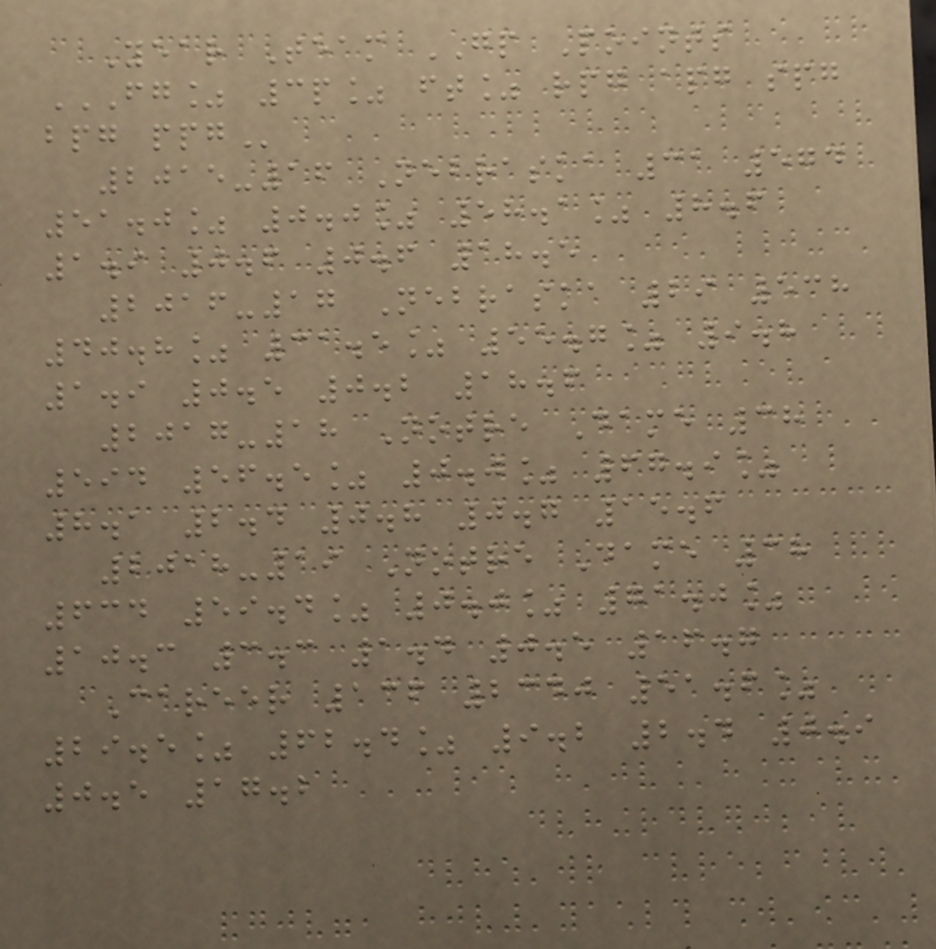Year Team GP Points
FG% 3P% FT% RPG APG SPG
BPG PPG
2015-16 Nebraska 31 574
51.0% 0.0% 58.1% 8.6
1.9 0.6 0.6 18.5
2016-17 Nebraska 29 538
40.8% 31.5% 55.7% 9.8
1.9 0.5 0.2 18.6
2017-18 Notre Dame 38
594 56.5% 0.0% 67.9%
8.1 2.4 0.8 0.7 15.6
2018-19 Notre Dame 38
634 59.4% 0.0% 71.0%
10.3 3.3 1.4 0.5 16.7
Career 136 2340 51.6%
29.5% 62.4% 9.2 2.4 0.9
0.5 17.2
